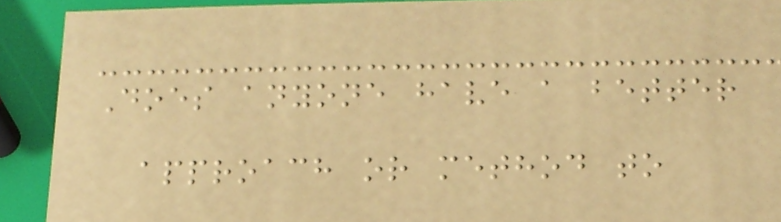Does anyone have a better
approach or method to
